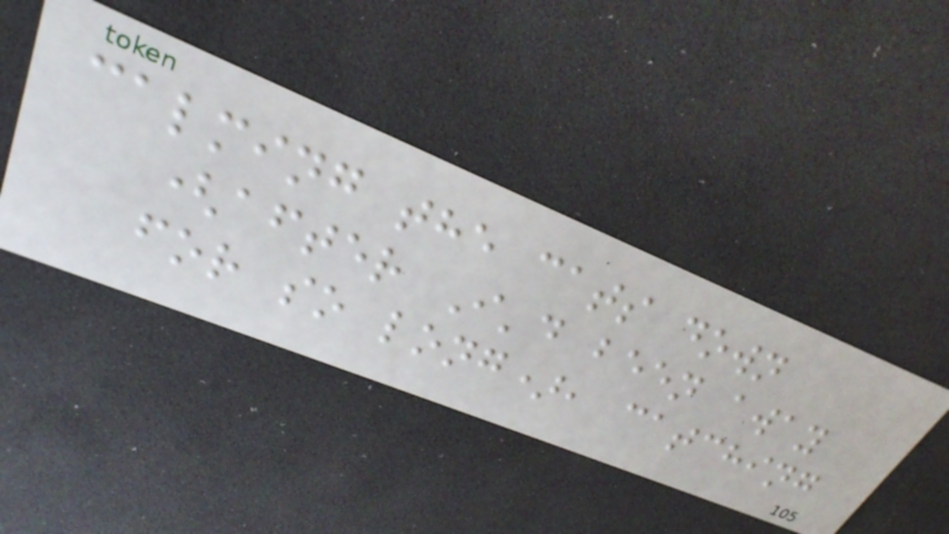calming the cats down
(after I'd been away
for so long), catching
